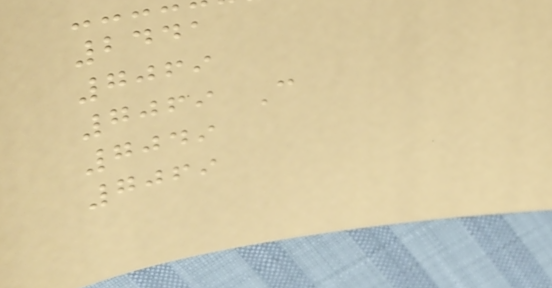2441
7069
7069 C
7049
7069
